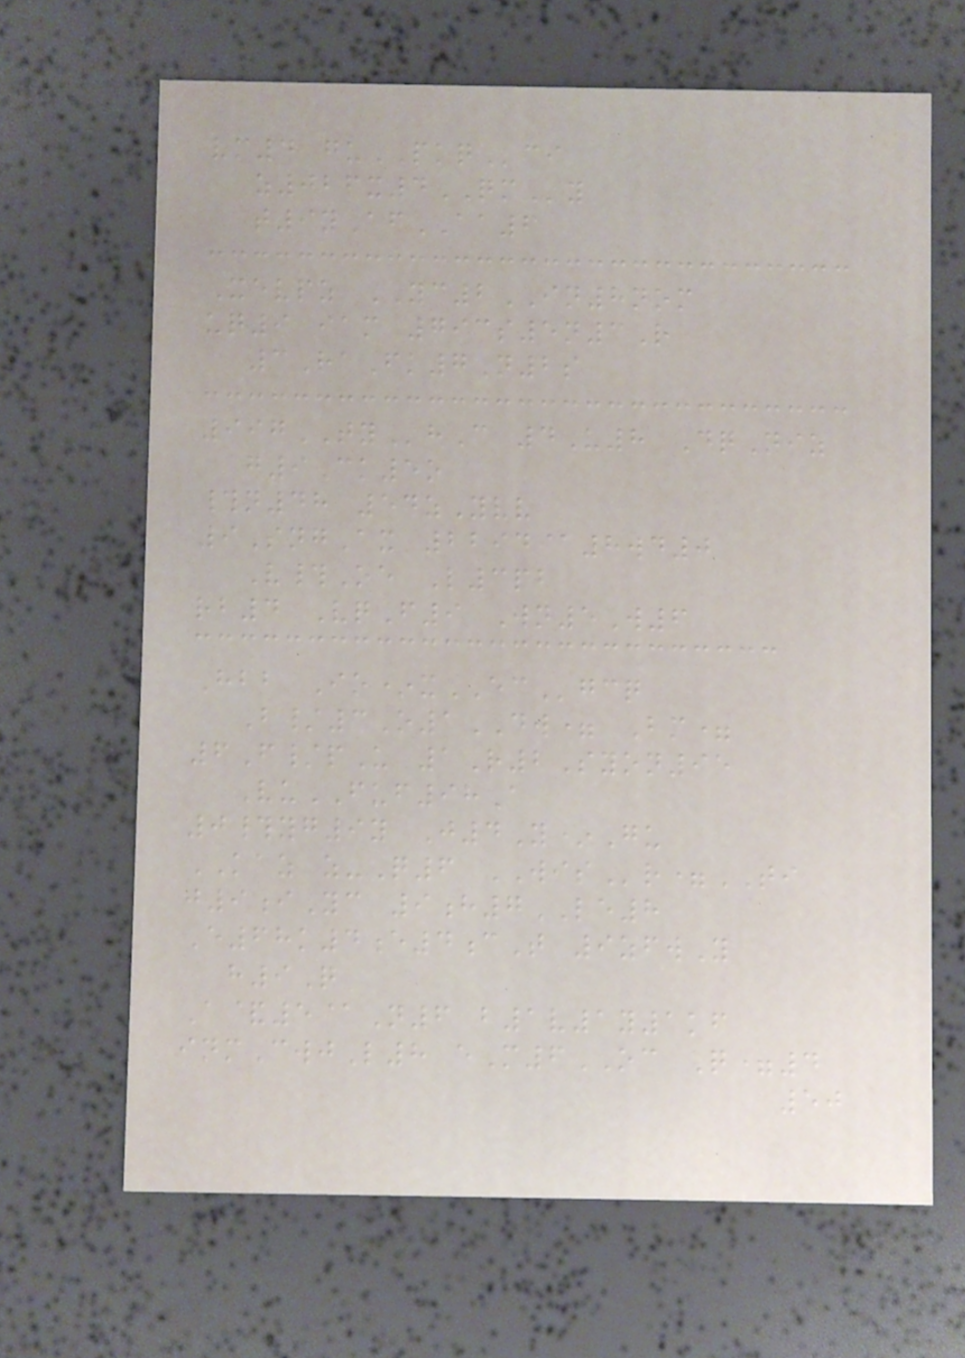vm4 guPKQci
z026x4QMy
t9yAfAA6
Xevpz YC2IN8nom
uq9 iam 793s5n3R
3RaFk7N2s
997TYhC 4U8 DqNiz
g9Ck5o
#n48 54zYvv
9SngAx 2294@8wd0
V#Oe L3pb
rb4 VqF9 Wn5W6
Hbb Io*xECgcq
B/3O1DW= Bm=
6F/pU 1R2Syon95
VuFUF98A
0#yg9y J4Y*Gu
KAZ z-Q6 WISr=TI
j9iYc 9h7LE8
E68k4e4cT 9zfwY
h9Q
A&5@N6 b1v1y1kf
inmCwjL8 eM6OC Q=4
50
